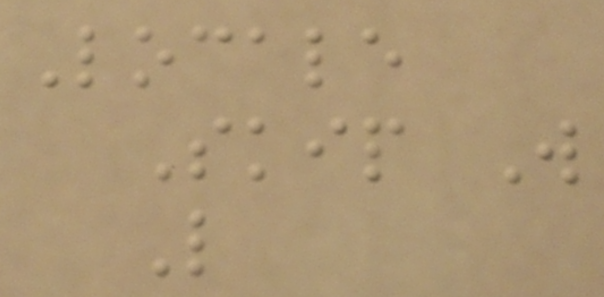Locale
Skip W
L
